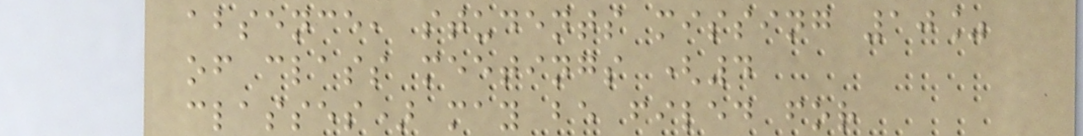absence, students missing 10%
of class meetings (4
classes) may be filed for
